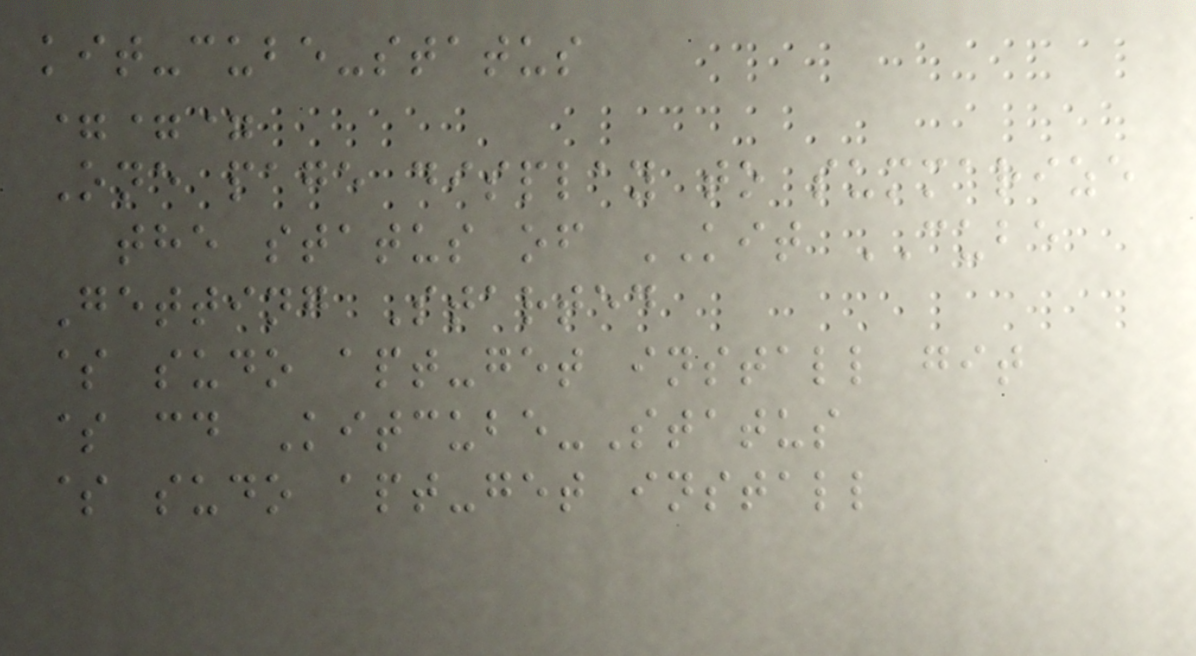kit-cube-status
===
One page display to summarize
the status of KIT CUBE
Getting Started
$ sudo apt-get install git
$ cd Kitcube-Status
$ sudo apt-get install
